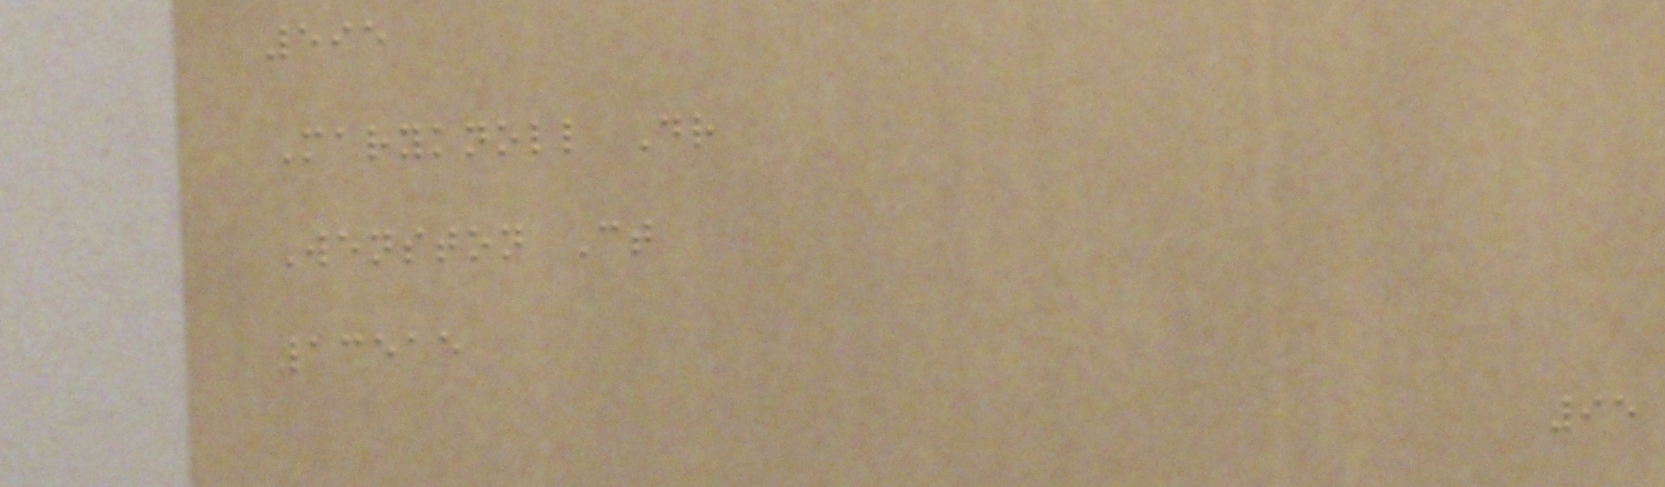595
Maryknoll Dr
Wenston Ct
13515
95
